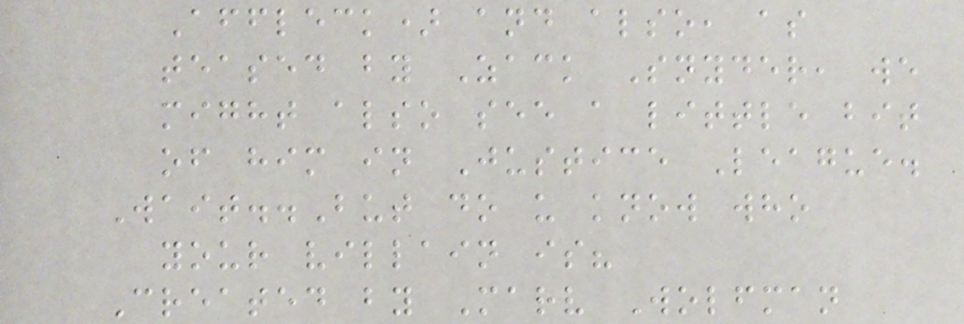Affleck) and also, as
teased by Zack Snyder, we
might also see a little bit
of him in Justice League.
Wait..But do u know who
your villain is?
Created by Marv Wolfman
